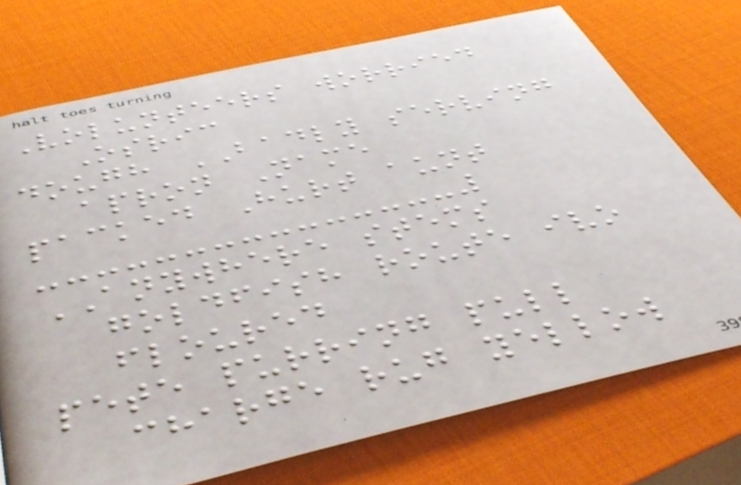Volunteers worried
Osric
dough BADLY serving
apron Name
packed Hurt aunt
ANYWHERE stems
goldfish route ivo
floured
pete purring pull
charge rug yellow
